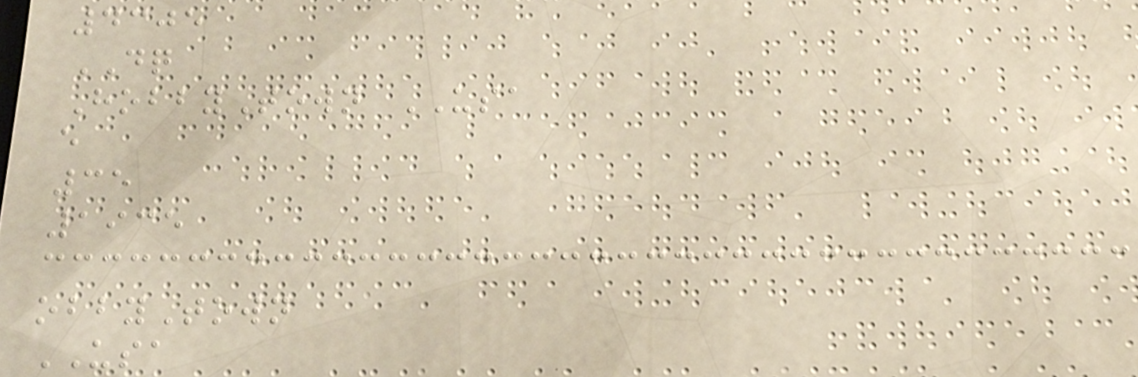4305
DQ
HobbyTown USA
e
35
1935
obbyTown
USA
